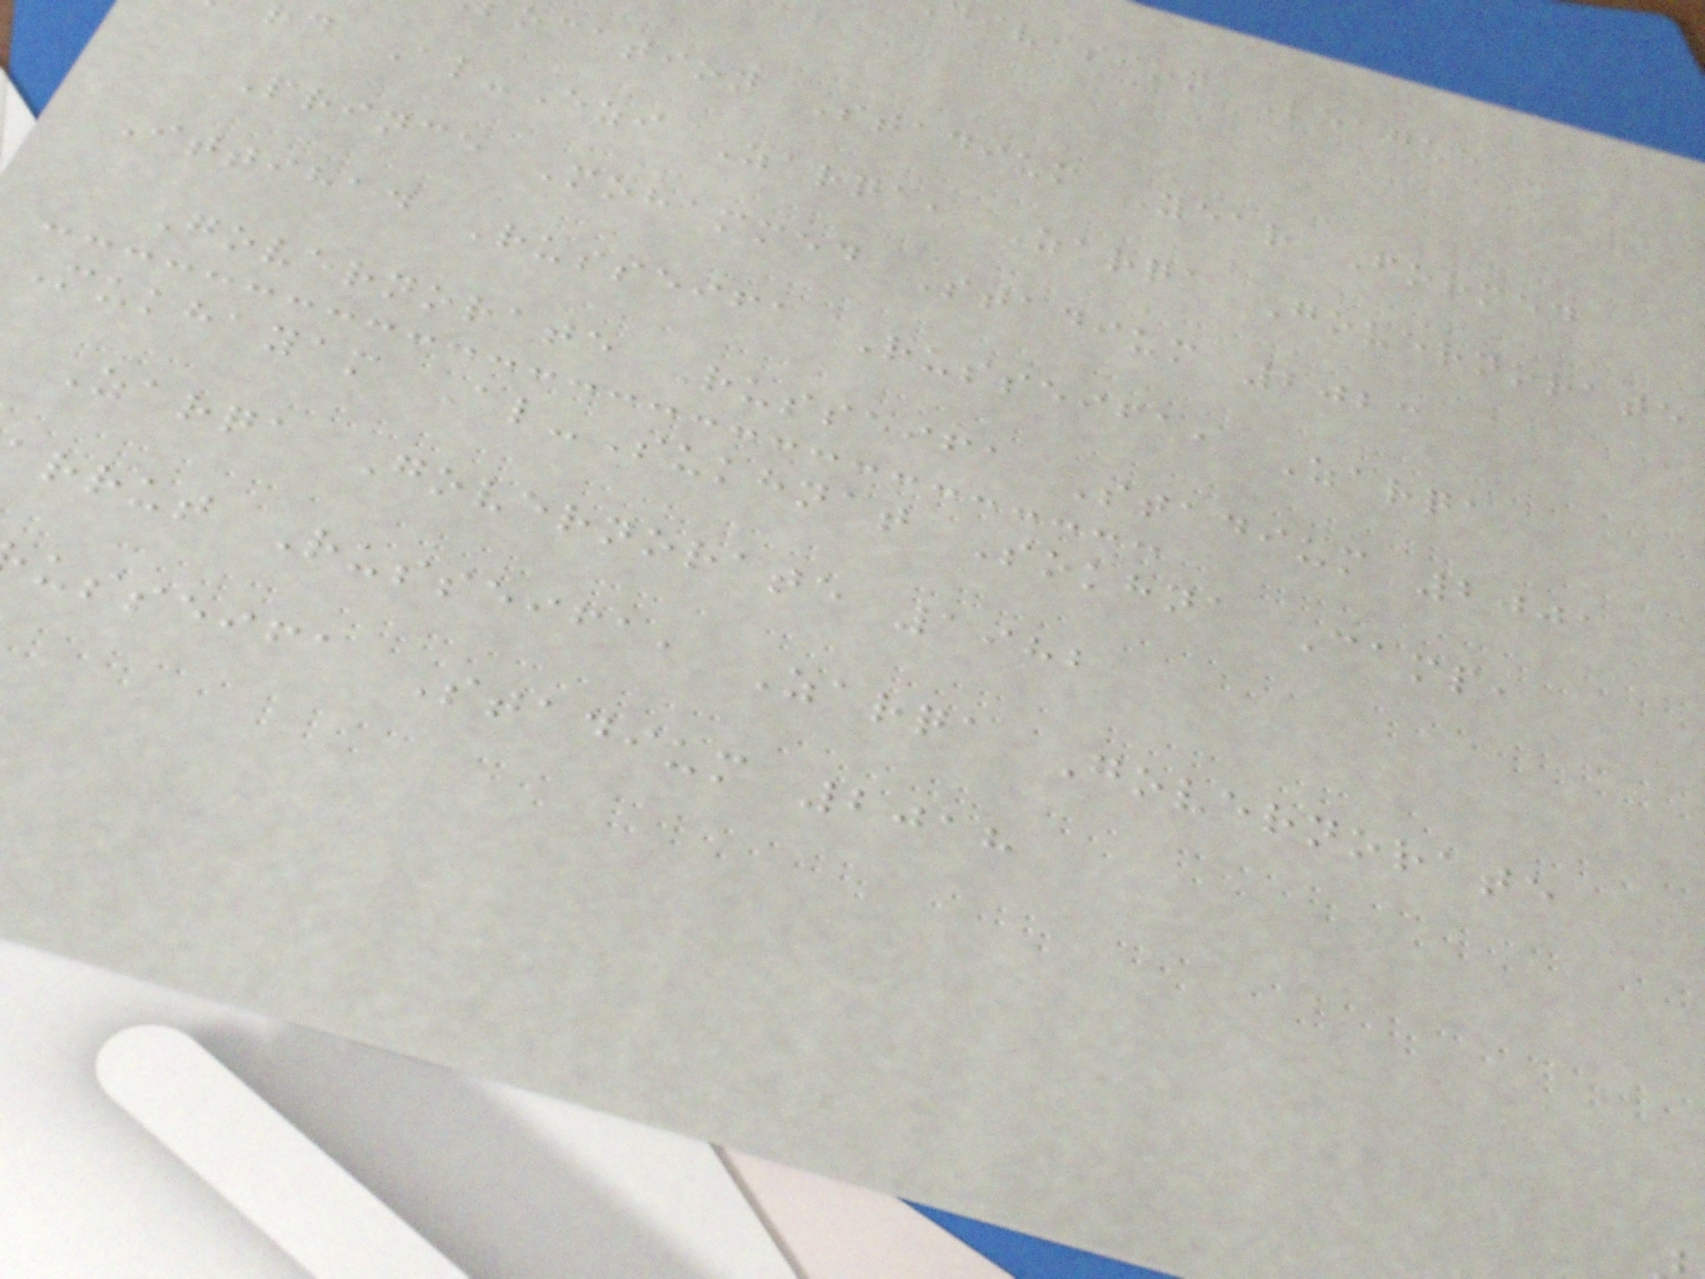ivision League -
ocation Stadium Year Formed
d Al-Ezi Zarqa, Zarqa Governorate
Prince Mohammed Stadium 2023
Ittihad Russeifa Russeifa, Zarqa
Governorate Russeifa Stadium 2001
Mukhayam Al-Sukhnat Sokhna Camp,
Zarqa Governorate 1982
rrut Russeifa, Zarqa Governorate
usseifa Stadium 2018
